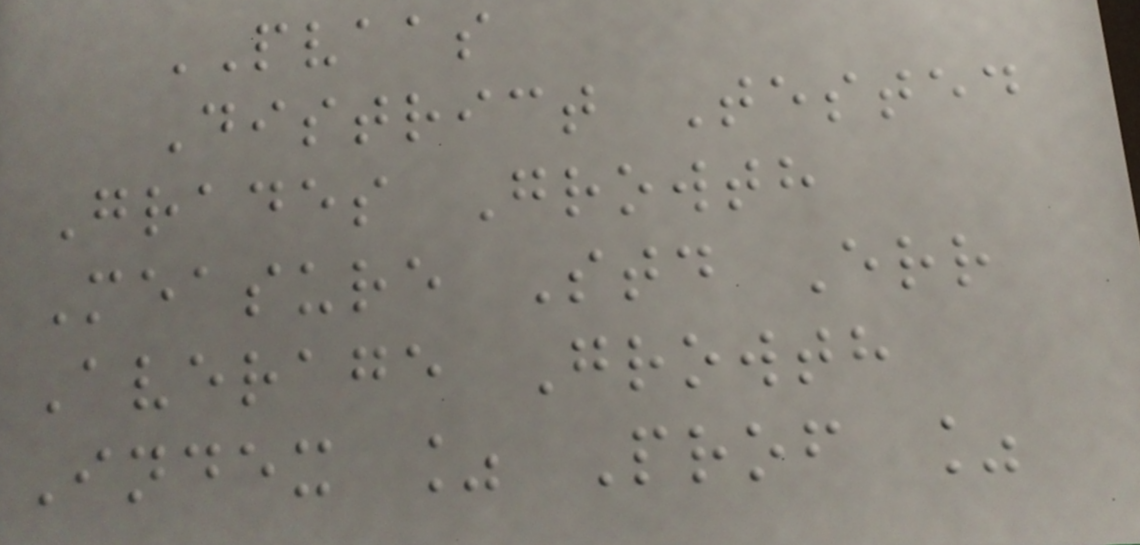PVAAS
District Tested
Grades Growth
Measure Std Err
Average Growth
Index % Prof %
